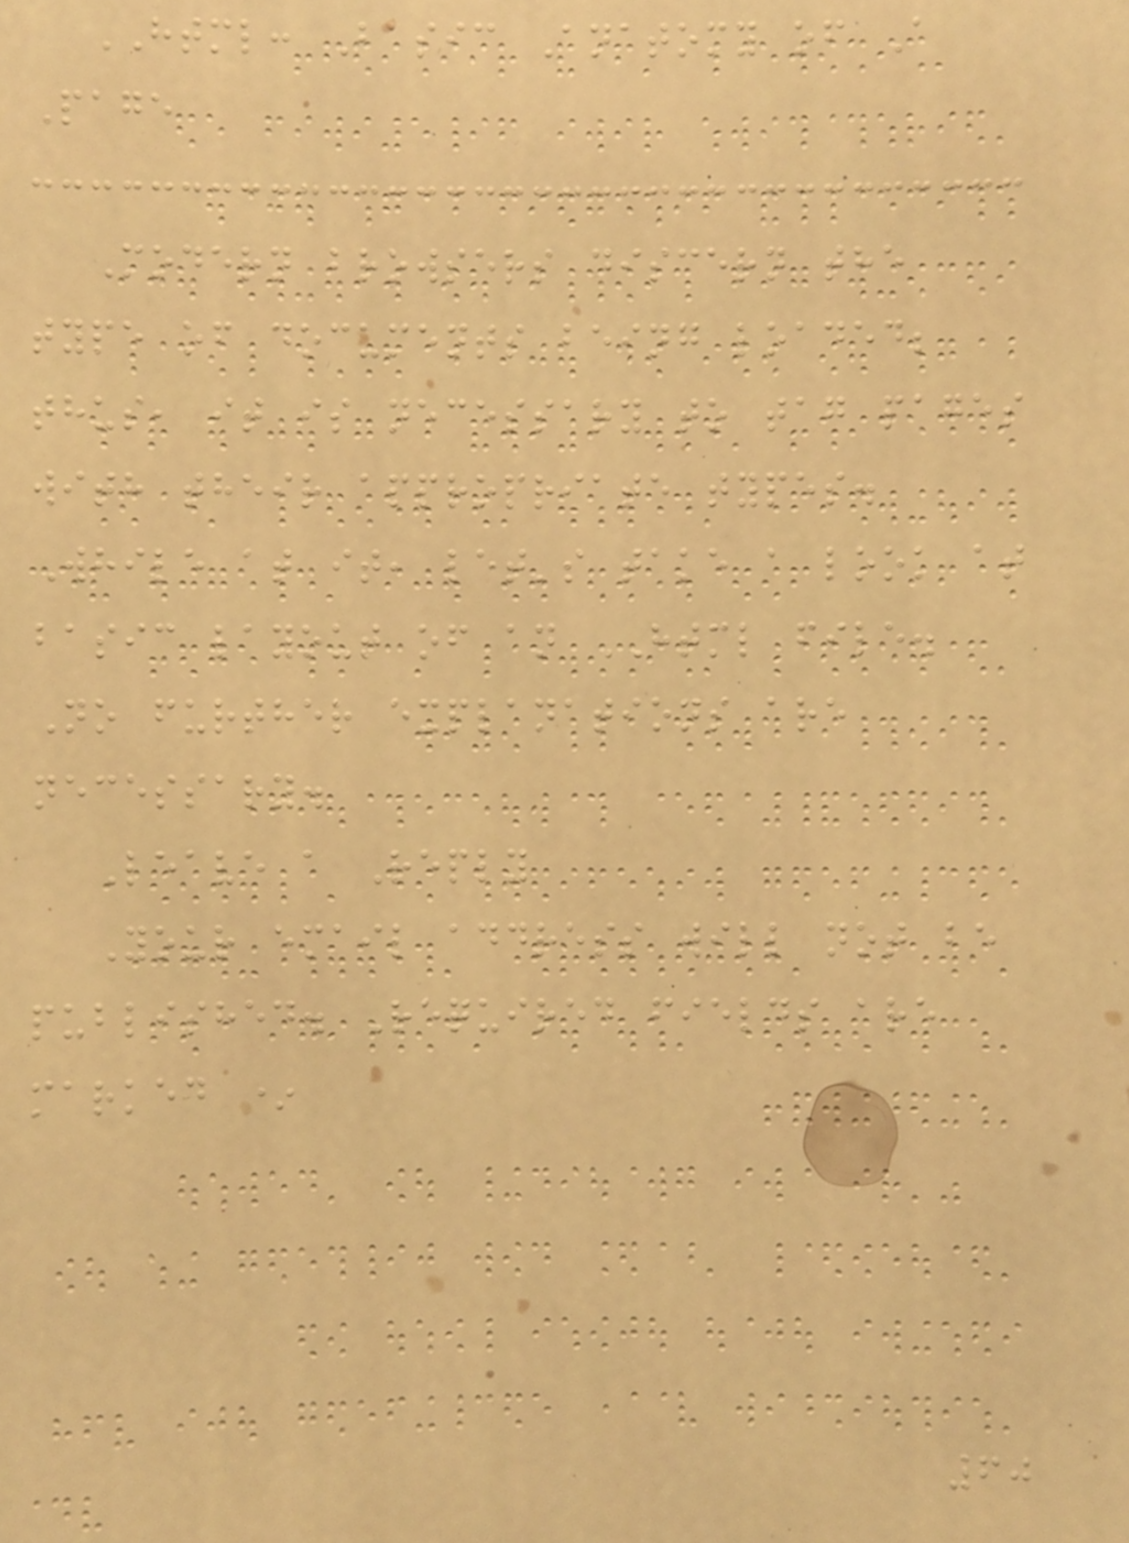HTML: Basic Anatomy of A
Page
Modern browsers discern the
type of documents being loaded;
thus, it is necessary to tag pages
with their appropriate types.
While at it, let's take a look at
basic layout of an HTML file.
No further explanations are
necessary.
Leave a Reply
Your email address will not be
published. Required fields are
marked *
60
